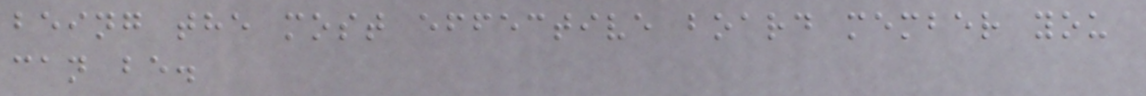being the most effective board member you
can be.
